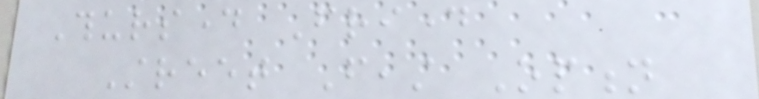Thursday Friday
Street Feast Option
